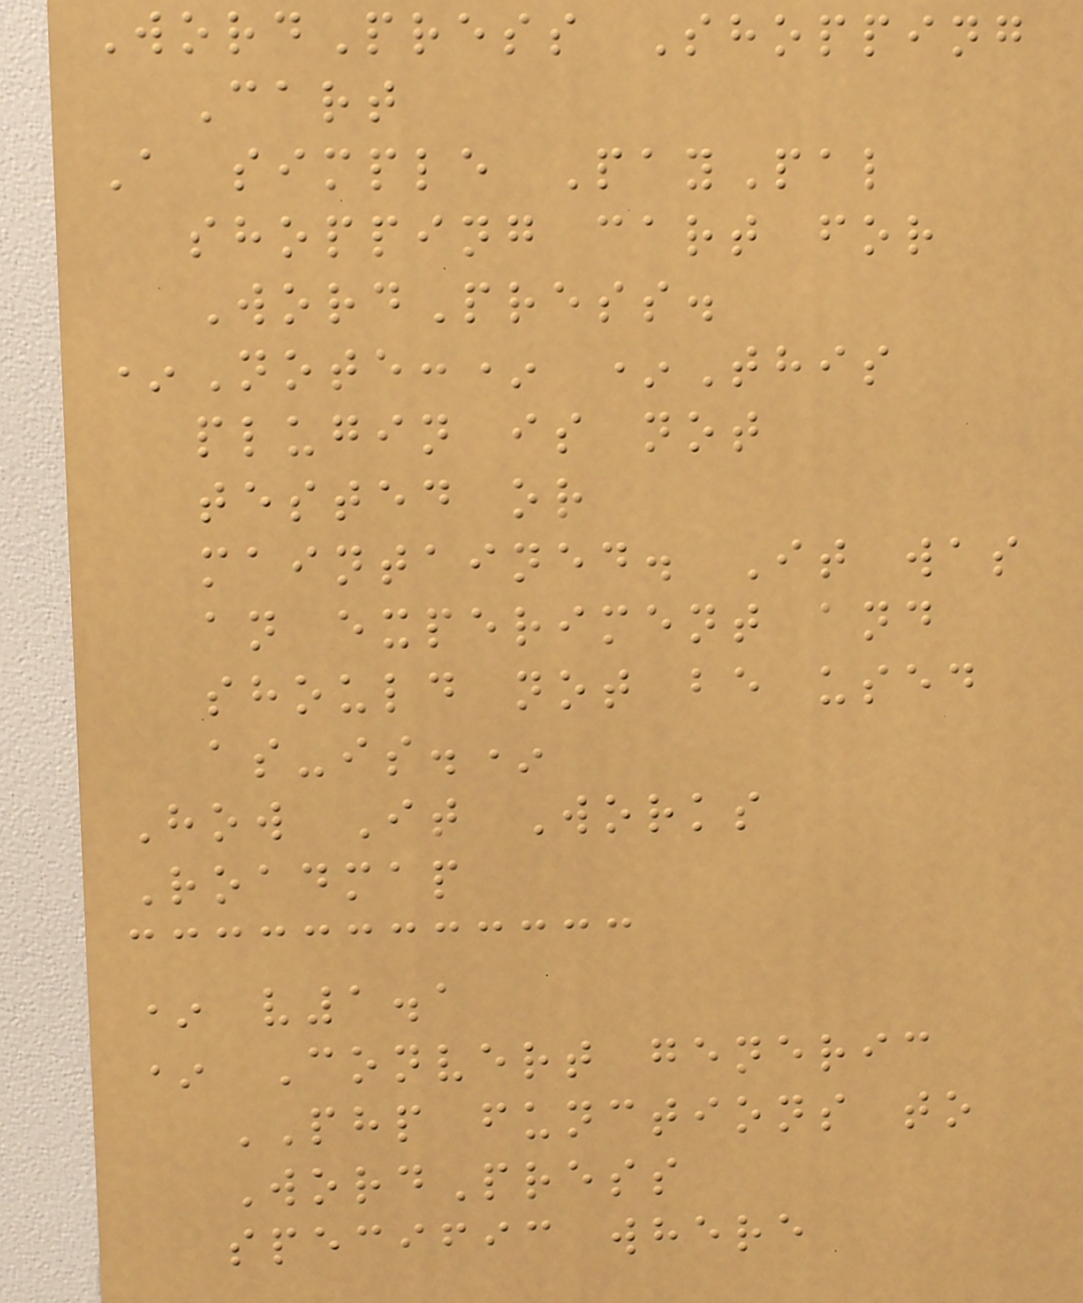WordPress Shopping
Cart
A simple PayPal
shopping cart for
WordPress.
*Note:* *This
plugin is not
tested or
maintained. It was
an experiment and
should not be used
as-is.*
How It Works
Roadmap
* v1.1
* Convert generic
PHP functions to
WordPress
specific where
